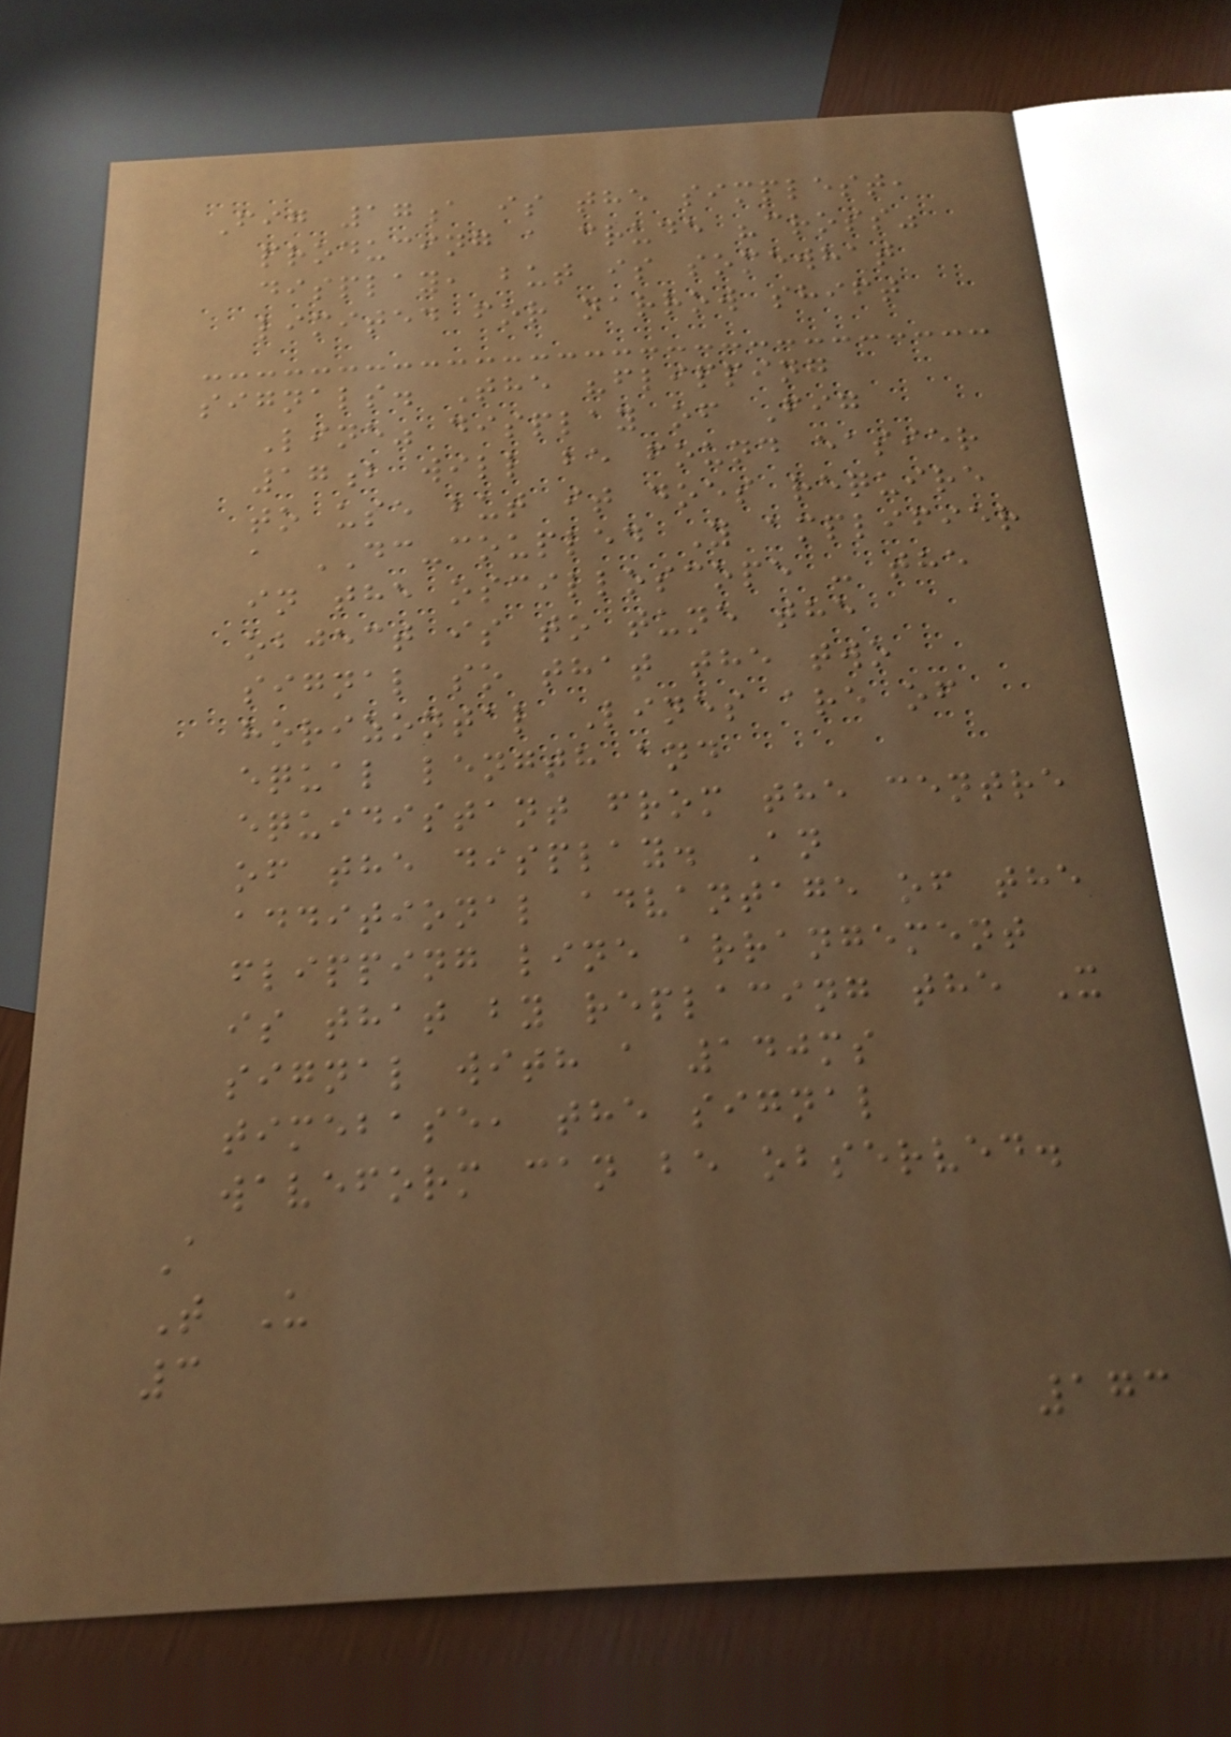Fig 17a is the simplest,
producing a crude "cross"
display, but is somewhat
limited for narrow shift
signals. The "flipping
Line" display of Fig
17b will be found easier
to use but it does require
a DC-coupled Y amplifier
in the oscilloscope - the
object is to tune the
signal so that the two
horizontal Lines are of
equal length and
equidistant from the centre
of the display. An
additional advantage of the
flipping line arrangement
is that by replacing the X
signal with a 140ms
timebase, the signal
waveform can be observed.
A
T U
3
173
